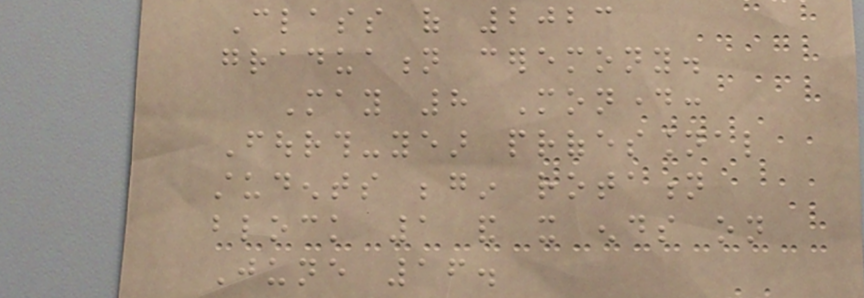Class of 2023
graduation ceremony.
May 8 Monday:
Fourth-year professional
students begin rotation
block 1 and it ends on
June 16.
